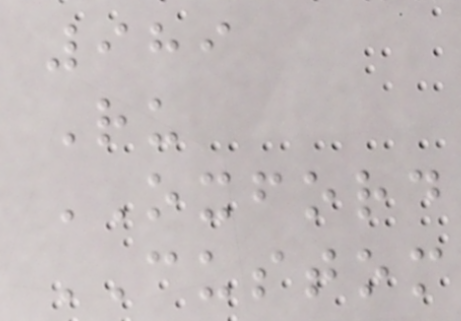989
Ru
OXFORD
CUSTOM
